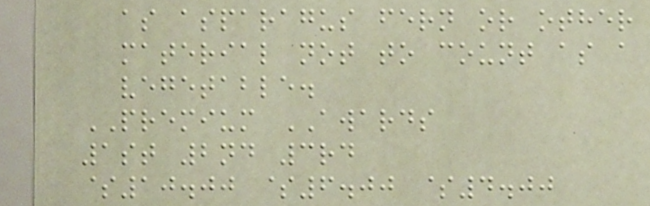as asparagus fern or other
material not to count as a
vegetable.
PREMIUM AWARDS
1st 2nd 3rd
$10.00 $6.00 $4.00
